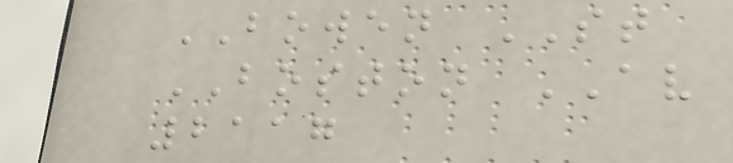BOWEN ST
BOSTON AV
2117
